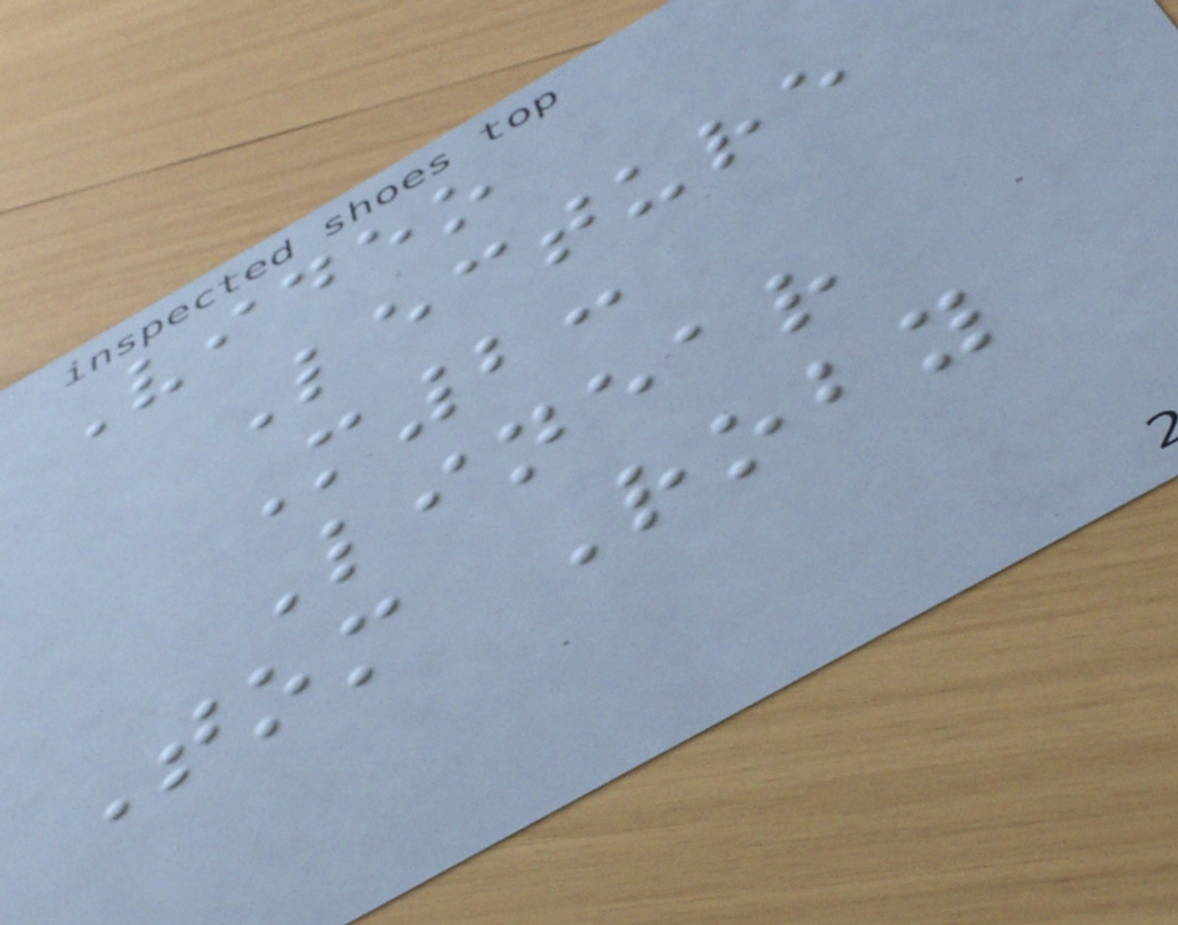Video
Lecture
M2:
Linear
Tom Roby
